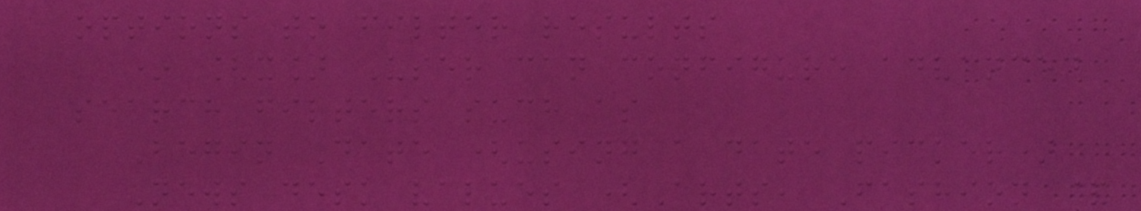options to filter results
* [x] User can configure advanced
search filters such as
Begin Date (using a date picker)
News desk values (Arts, Fashion &
